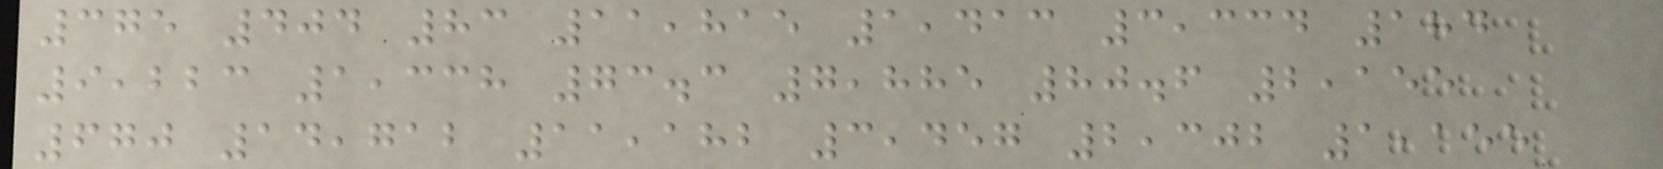375 404 83 11,815 1,413 3,334 184
9,223 1,338 73.3 7,885 80.6 2,155
670 14,712 11,182 3,457 2,302 1,155
